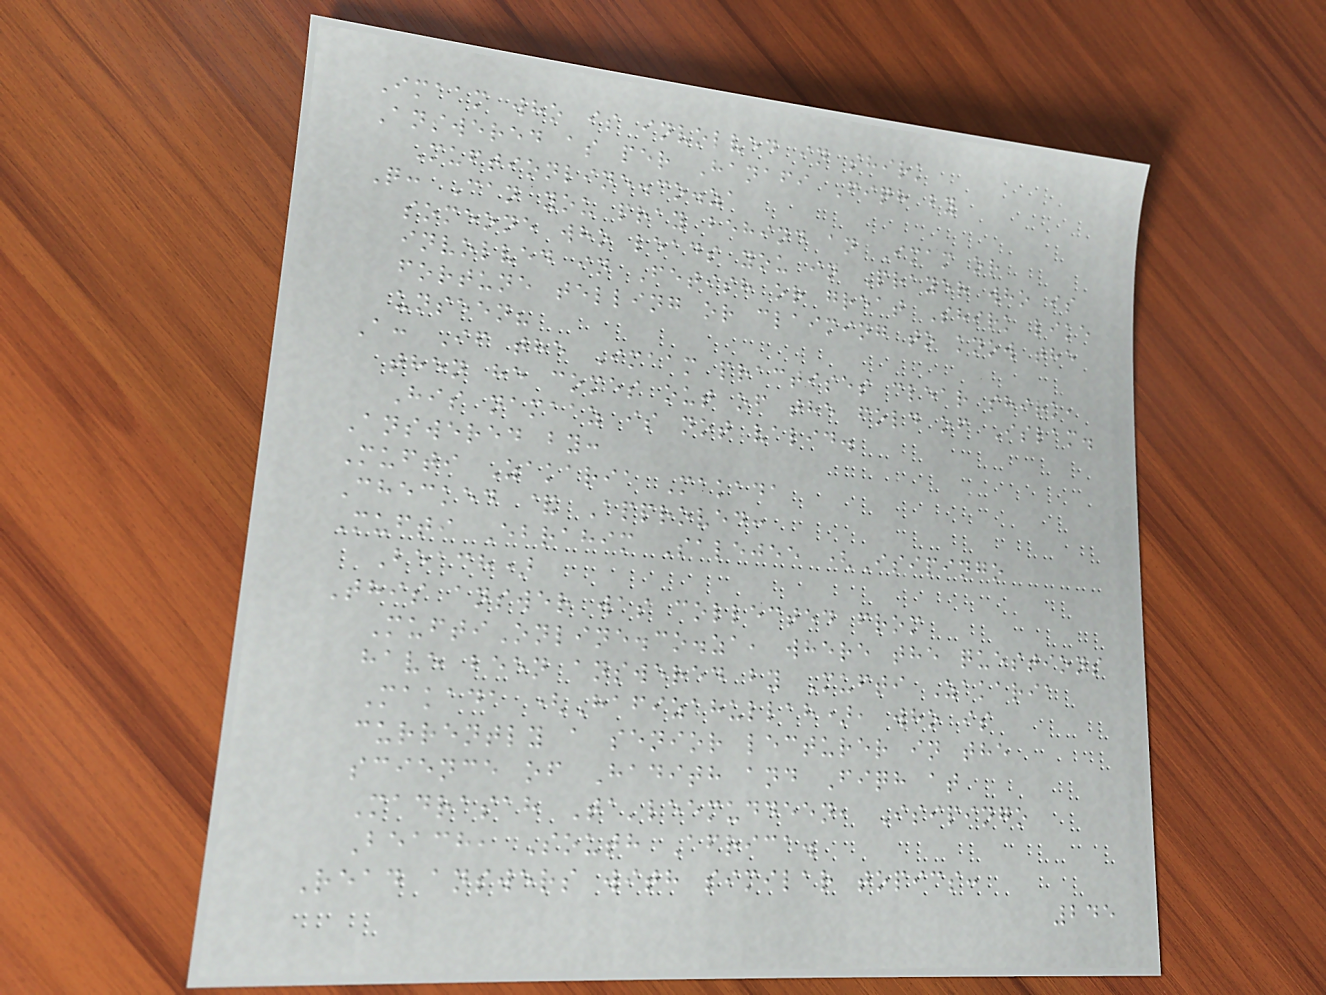Imaam who is involved in shirk
Answered as per Hanafi Fiqh by
Muftionline.co.za
Q: Can you pray behind an Imam or
someone who leads you in Prayer who is
involved in Fetish or great Shirk like
fortune telling or claiming to know the
unseen?
A: If the Imaam practises clear shirk,
then he comes out of the fold of Islam.
His namaaz is not valid.
Answered by:
Mufti Zakaria Makada
Checked & Approved:
Mufti Ebrahim Salejee (Isipingo
Beach)
This answer was collected from
MuftiOnline.co.za, where the questions
have been answered by Mufti Zakaria
Makada (Hafizahullah), who is
currently a senior lecturer in the
science of Hadith and Fiqh at
Madrasah Ta'leemuddeen, Isipingo
Beach, South Africa.
Read answers with similar topics:
245
